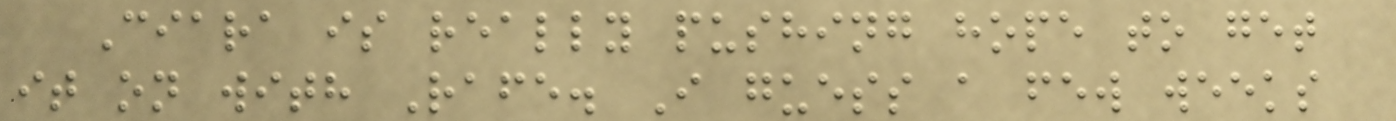Ciara is really pushing hope to get
it on with Rafe. I guess a few weeks
